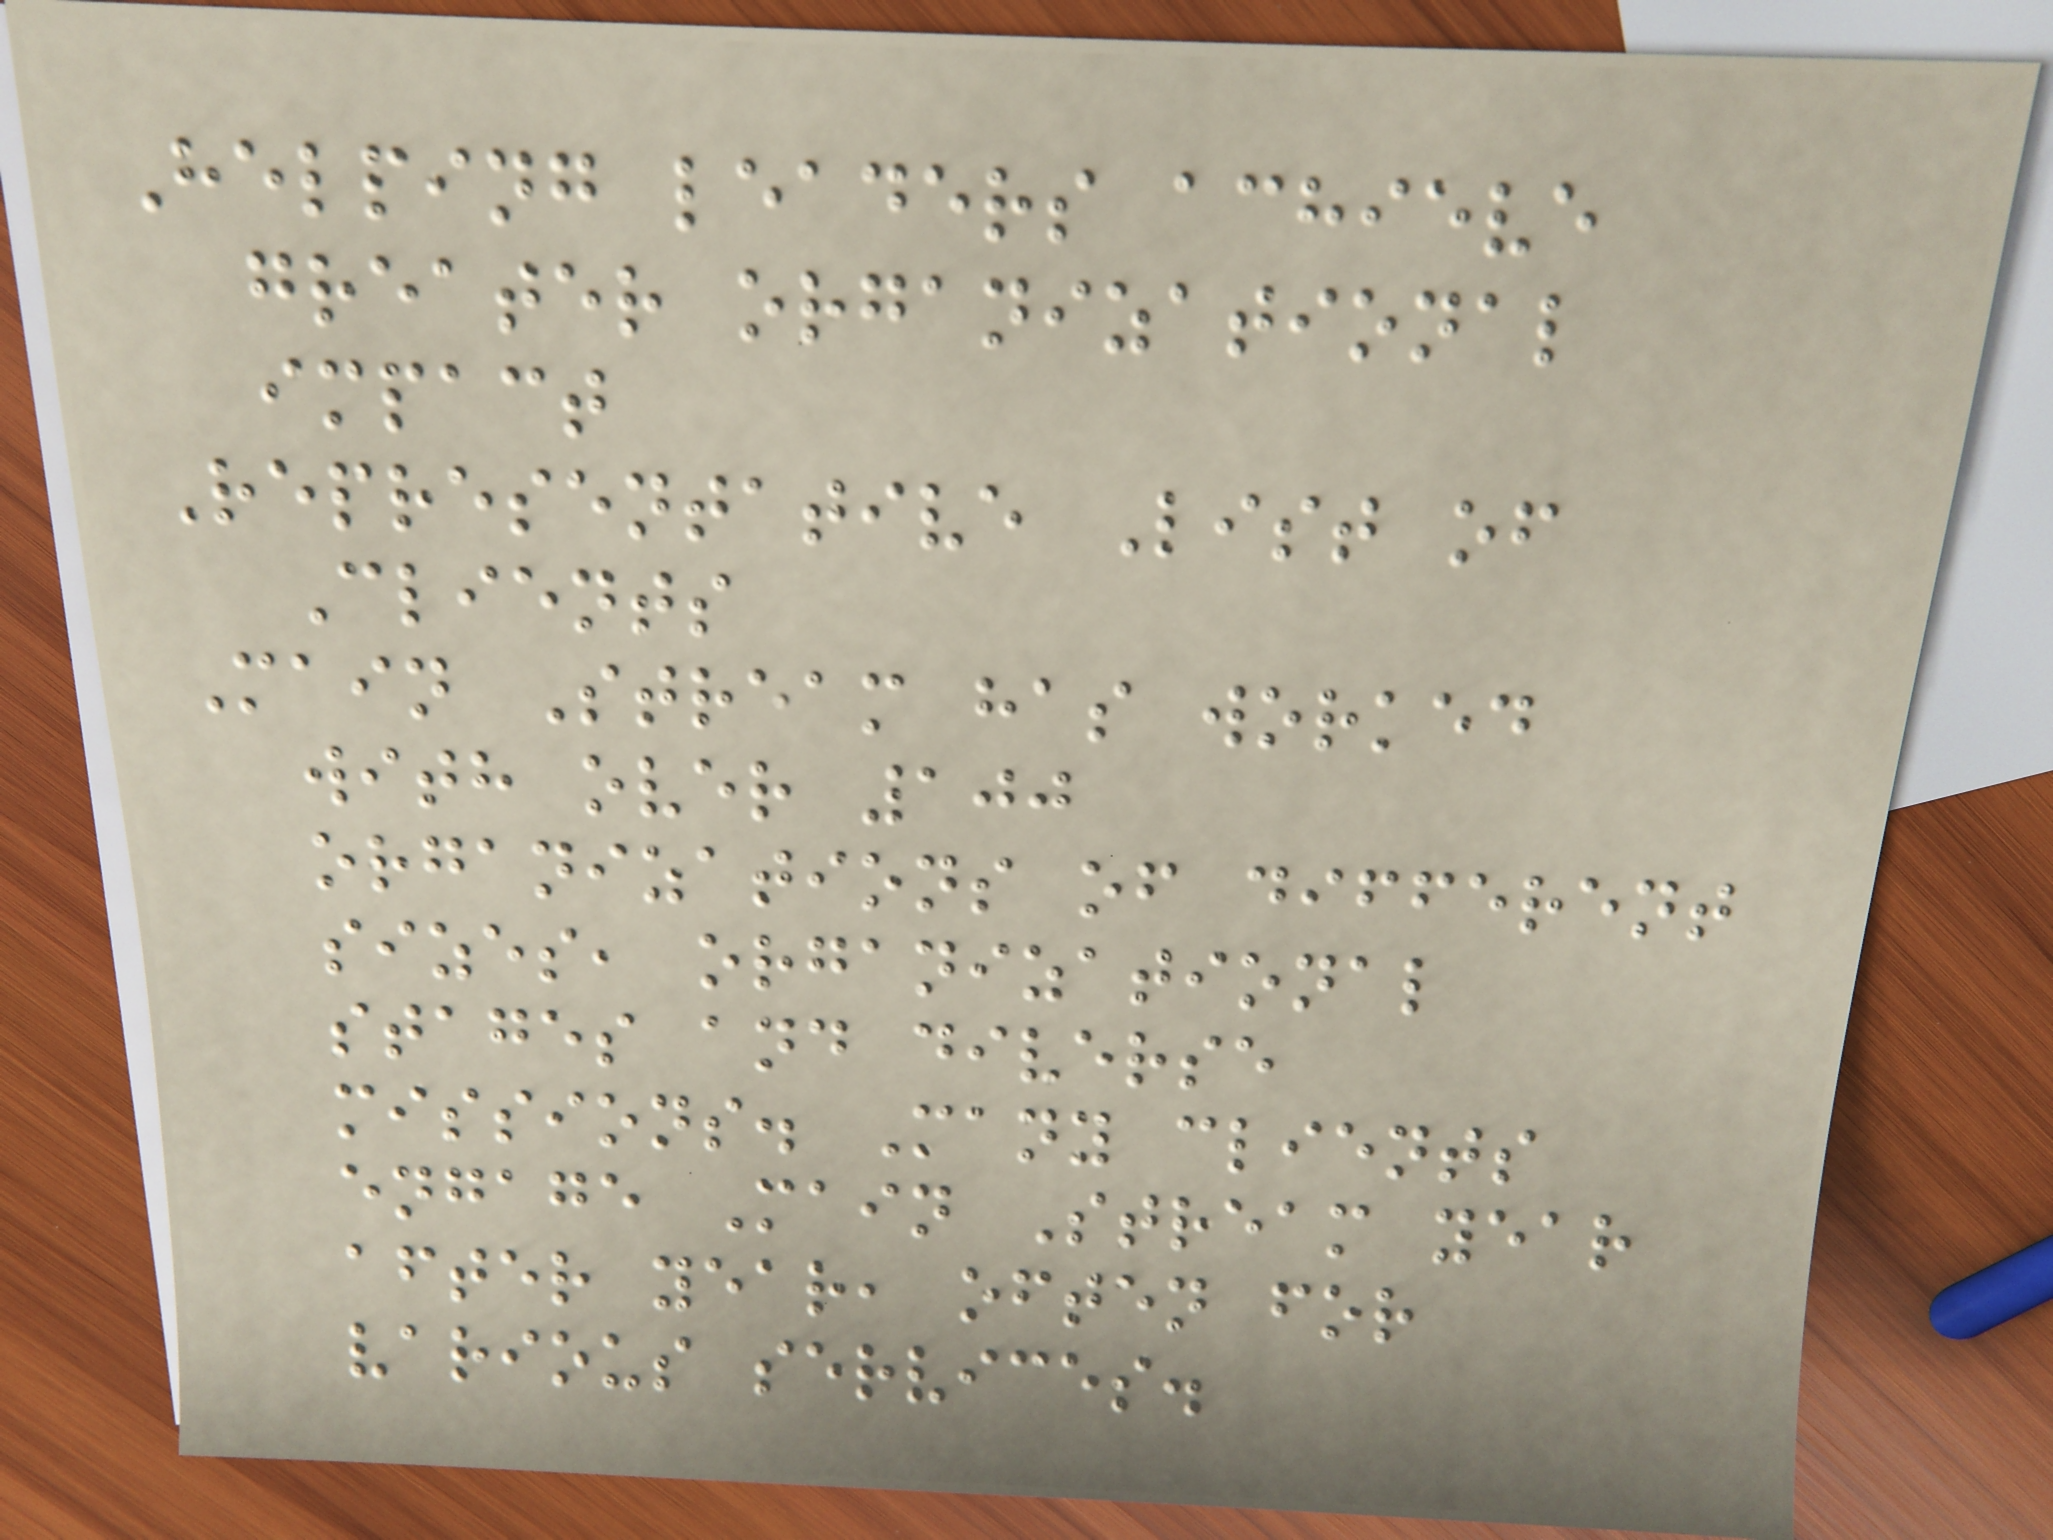Helping leaders achieve
greater organizational
impact
Representative List of
Clients
Main Stream has worked
with over 100
organizations of different
sizes, organizational
stages and diverse
missions. Many clients
engage Main Stream year
after year, often for
various services.
